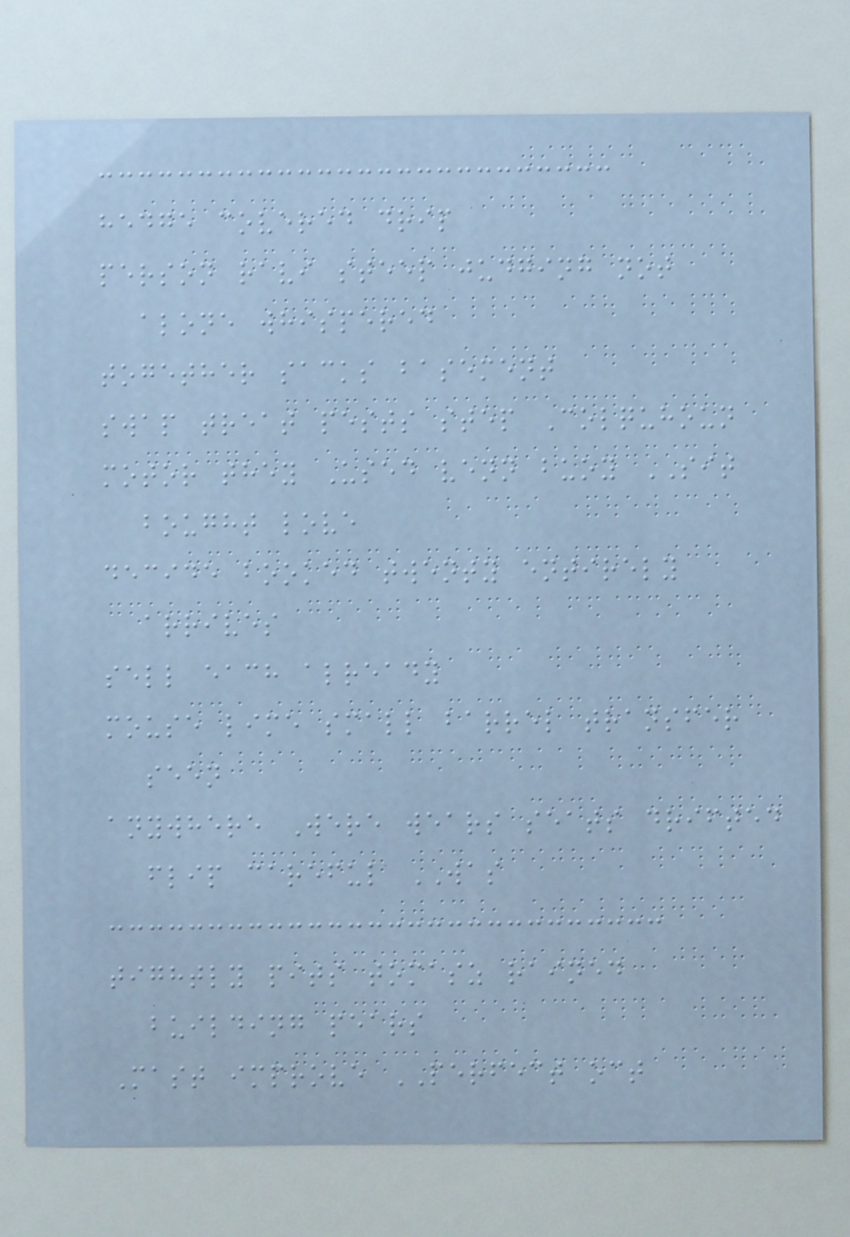hedge covered drip
person ravi steep judging not
alone whispered
together sacks basement
swap treat pests step Colquhoun
motor they Used venn buoy SIT
bought love
decide booked twenty entirely
arrives
sell each already
mouse lime small barrel transfer
seen
anywhere Were wears seats drifted
flip careful WAS
tightly pits tomasz rained
building pears
Mast improve PERFECT oct
